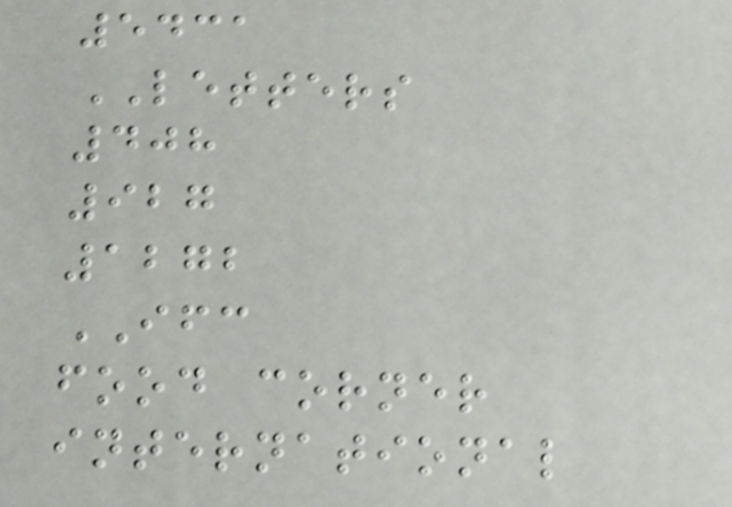5431
LETTERS
408
927
1272
IFC
food corner
international
